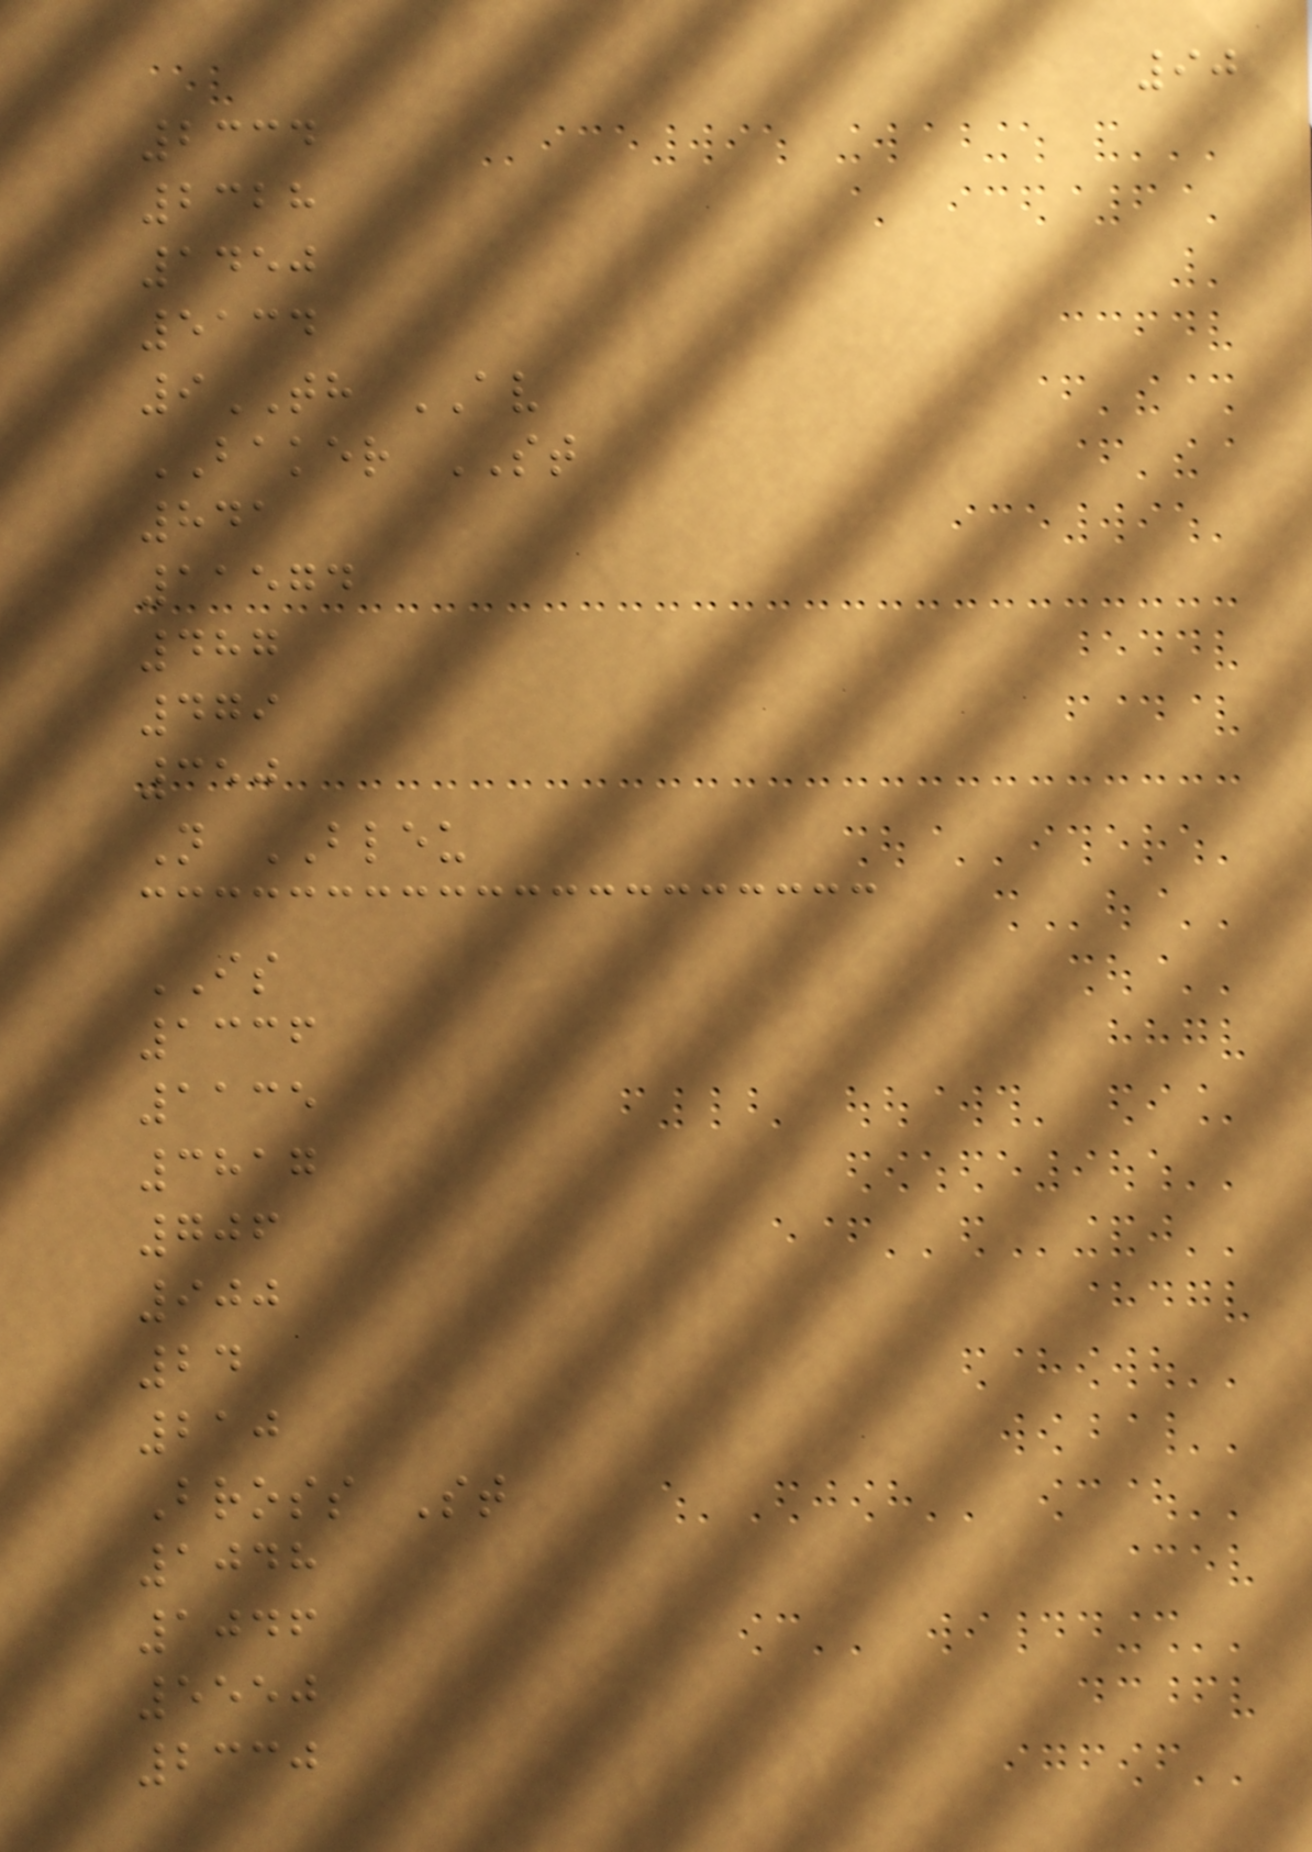90
2334
2328
1450
5134
9TH AV
BAKER ST
841
11574
487
479
350
N BLEU
IS
1336
1135
3817
706
900
24
210
Bross St
1048
1046
5550
2330
